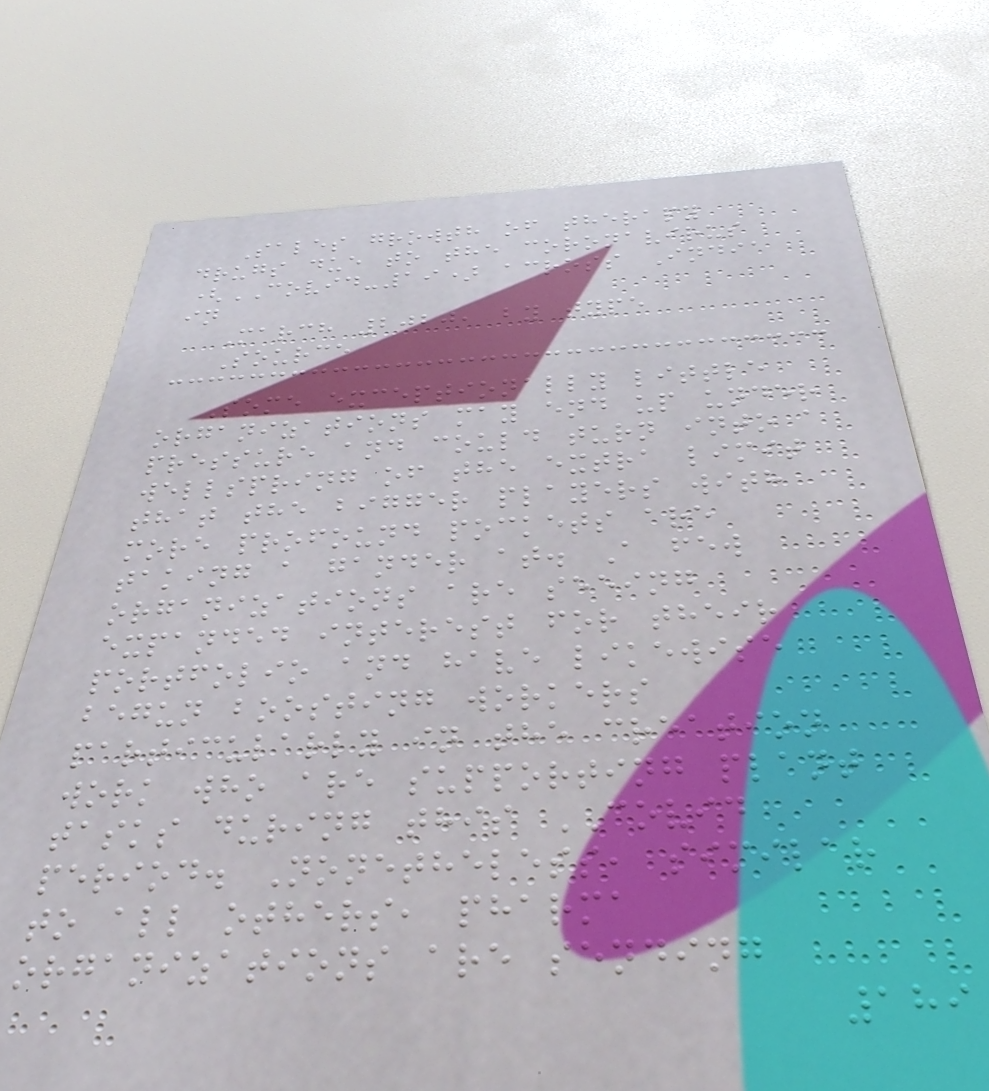Sales growth of therapy
drugs due to the coronavirus
(COVID-19) across India
in
March 2020, by type
Source
Some exceptionally little
organizations may end up under
pressure and could turn into a
wellspring of the extra limit
that the bigger players with
more profound pockets are
taking a gander at. A few
organizations are seeing
expanded interest for their
portfolio and have likewise
begun boosting workers
particularly in the creation
work who are supporting plant
tasks during this COVID
period. Nonetheless, similar
to all others, pharma
organizations are sending
189
